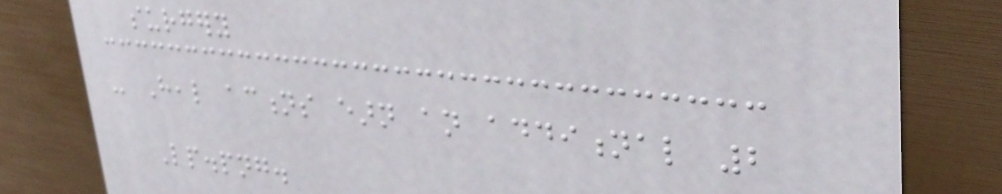surgery
- Heal actions earn an additional 2
Lp.png.
